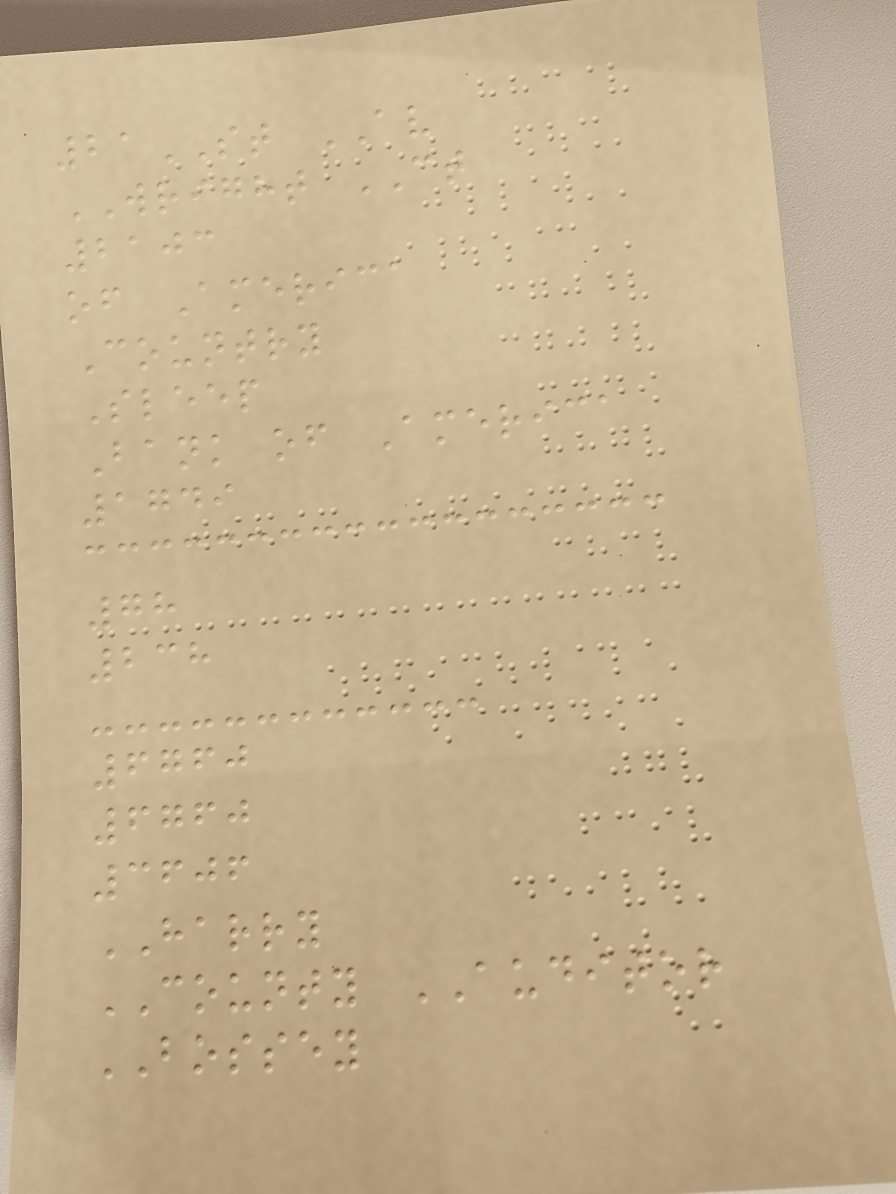21ST AV
WRIGHT CT
2103
of America
Country
Sleep
Bank of America
1749
78
238
6760
6760
3606
HARRY
COUNTY AUDITOR
BOSSEY
